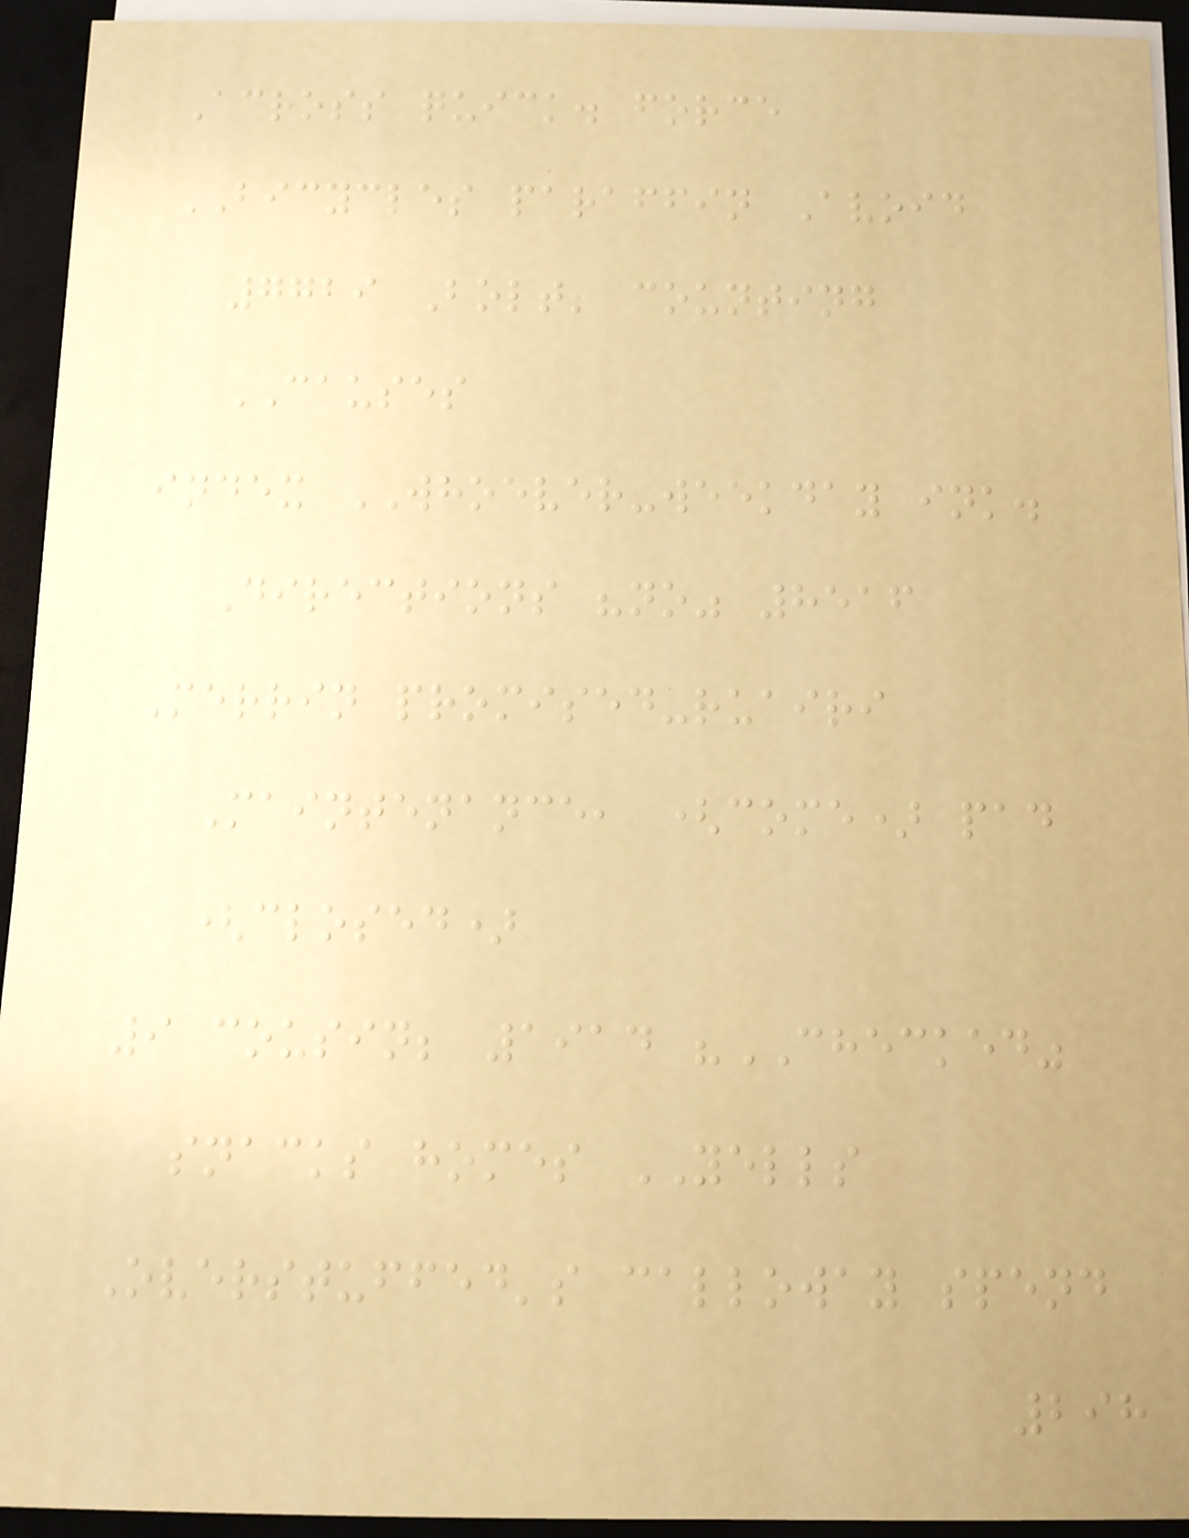Across quick. force
BICYCLES paraffin Avoid
7729 Bolt; counting
CAUSES
index WHOEVER-weekday ink.
Directions "no" 8516
Merrin promised-ruairi
Maintenance, (come) pad
(closed)
9 cousin; 1914 "CHECKED"
snacks homes YELLS
Overstuffed's calloway spend
298
